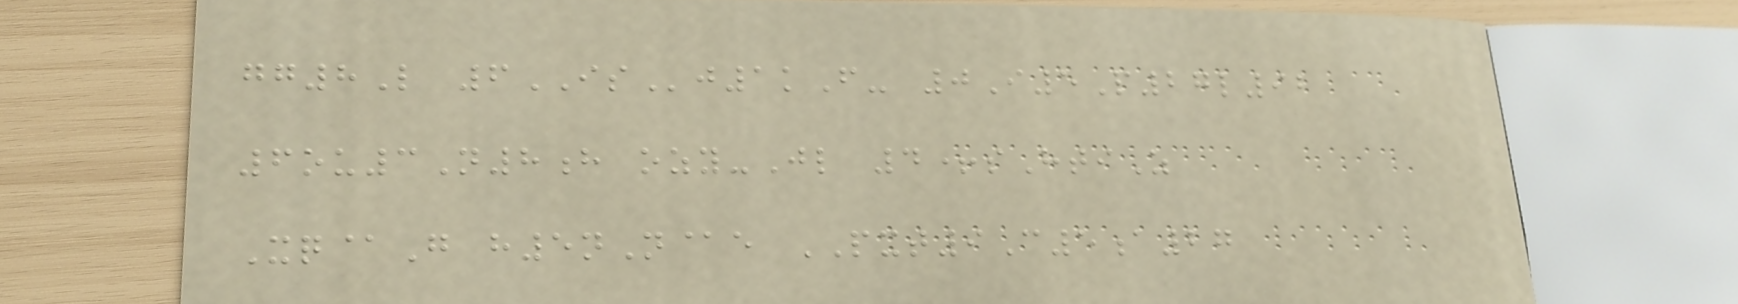gg8L 6ISj1kF- 0I5P27l92
6ou3N8h ozy-Jl 4+sHtiZ
Xq@G h5nN@e PXT9C5a27
